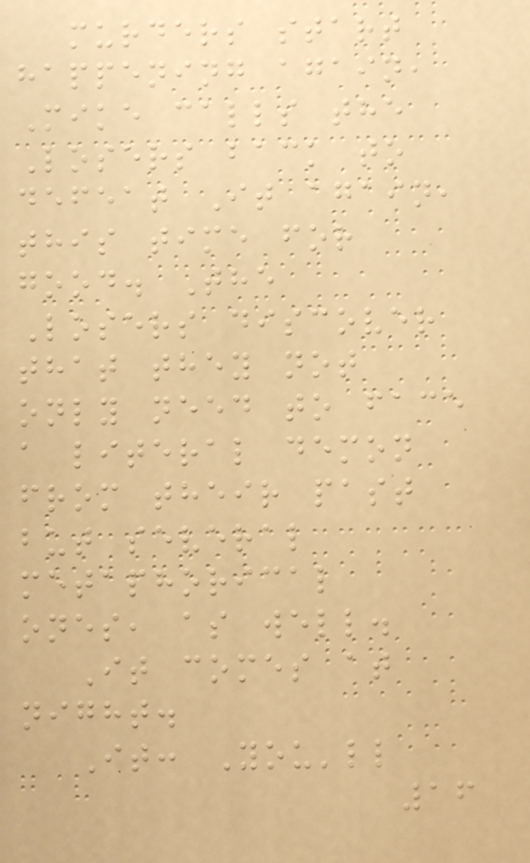murders start
happening again,
Mike calls the
Losers back to
defeat It again,
this time for
good. The
Losers discover
that they not
only need to face
a literal demon
from their past
but several
metaphorical
ones, as well.
It comes at
night.
It: You'll
16
